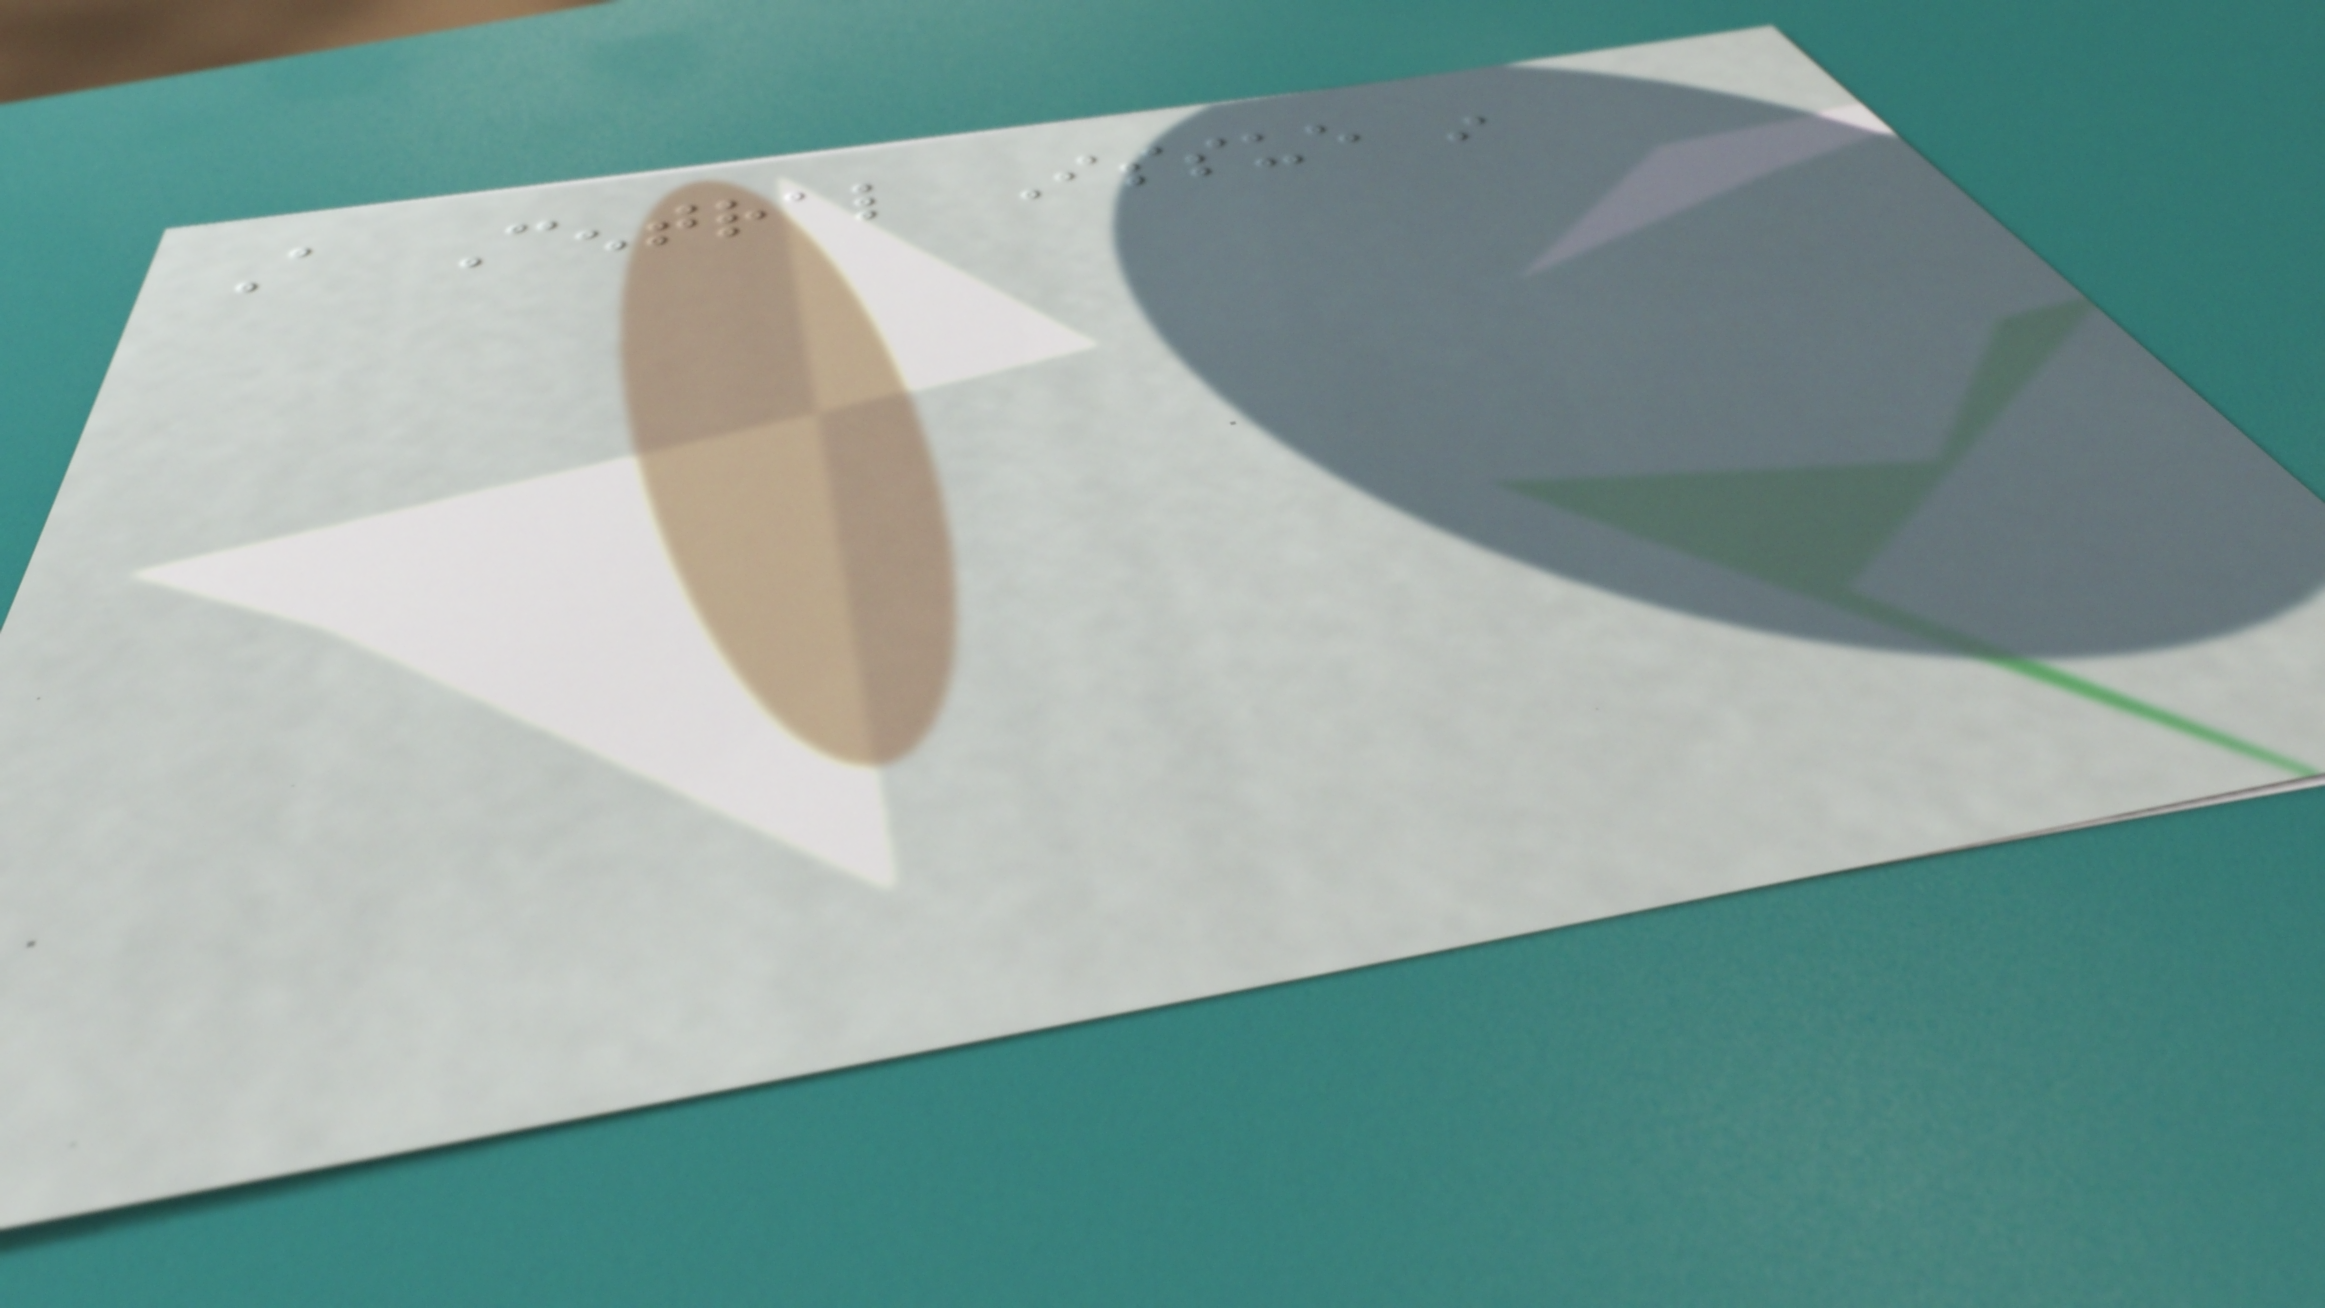A Central Issue in
